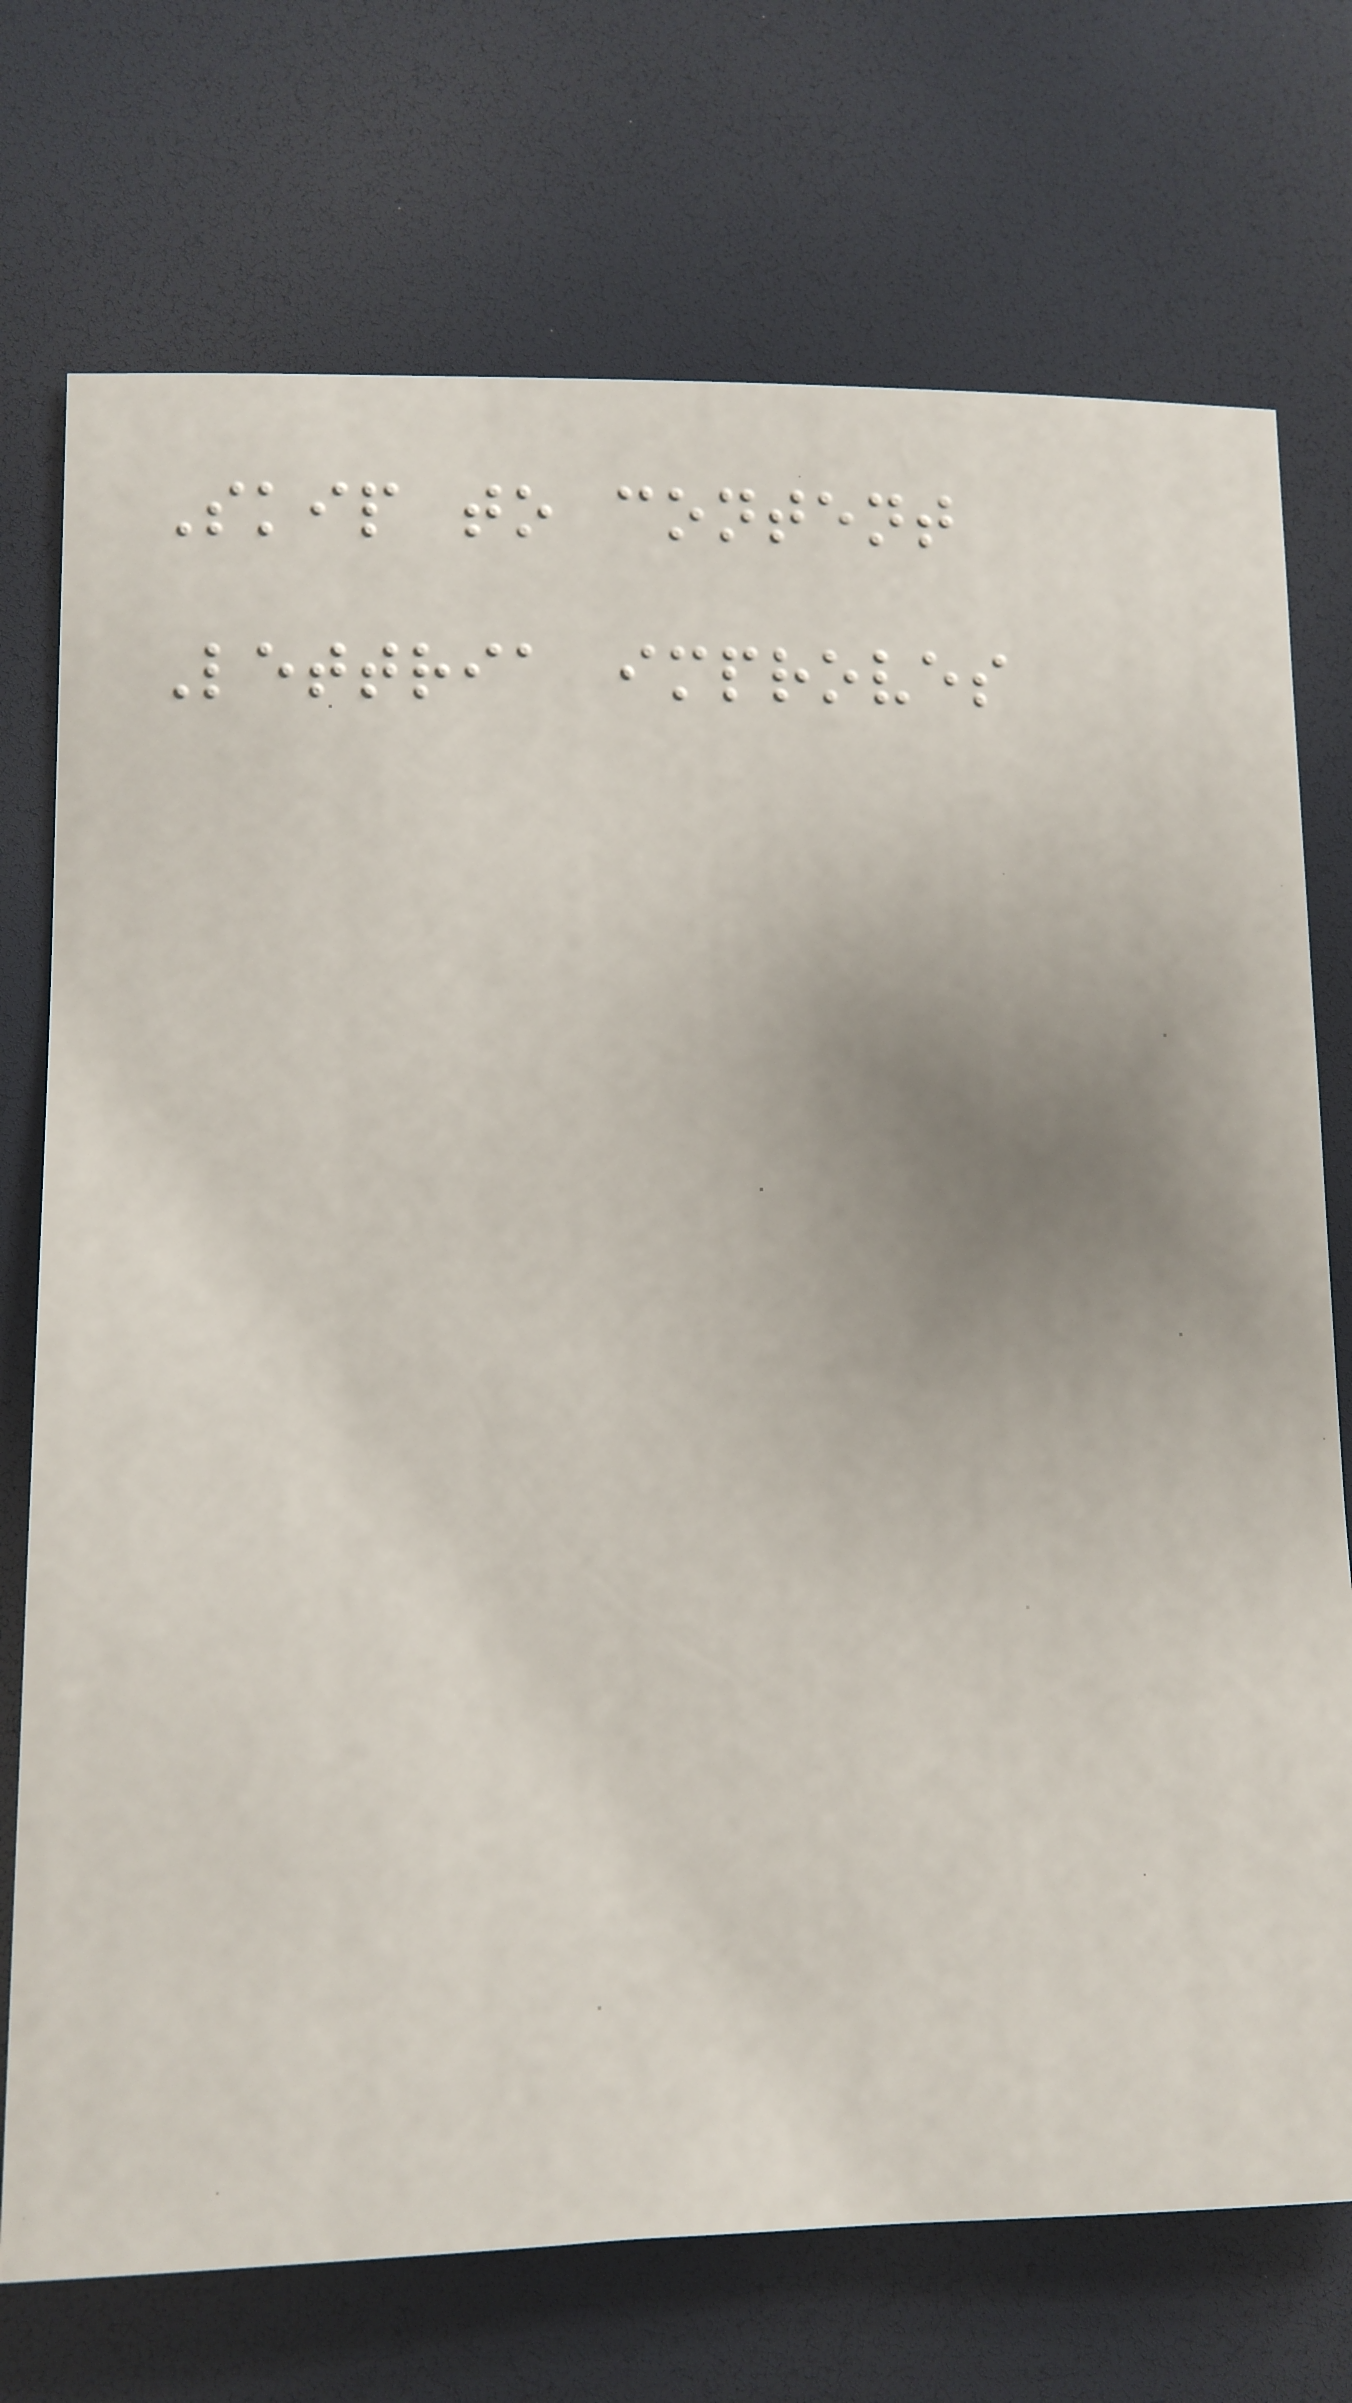Skip to content
Lettria improves
